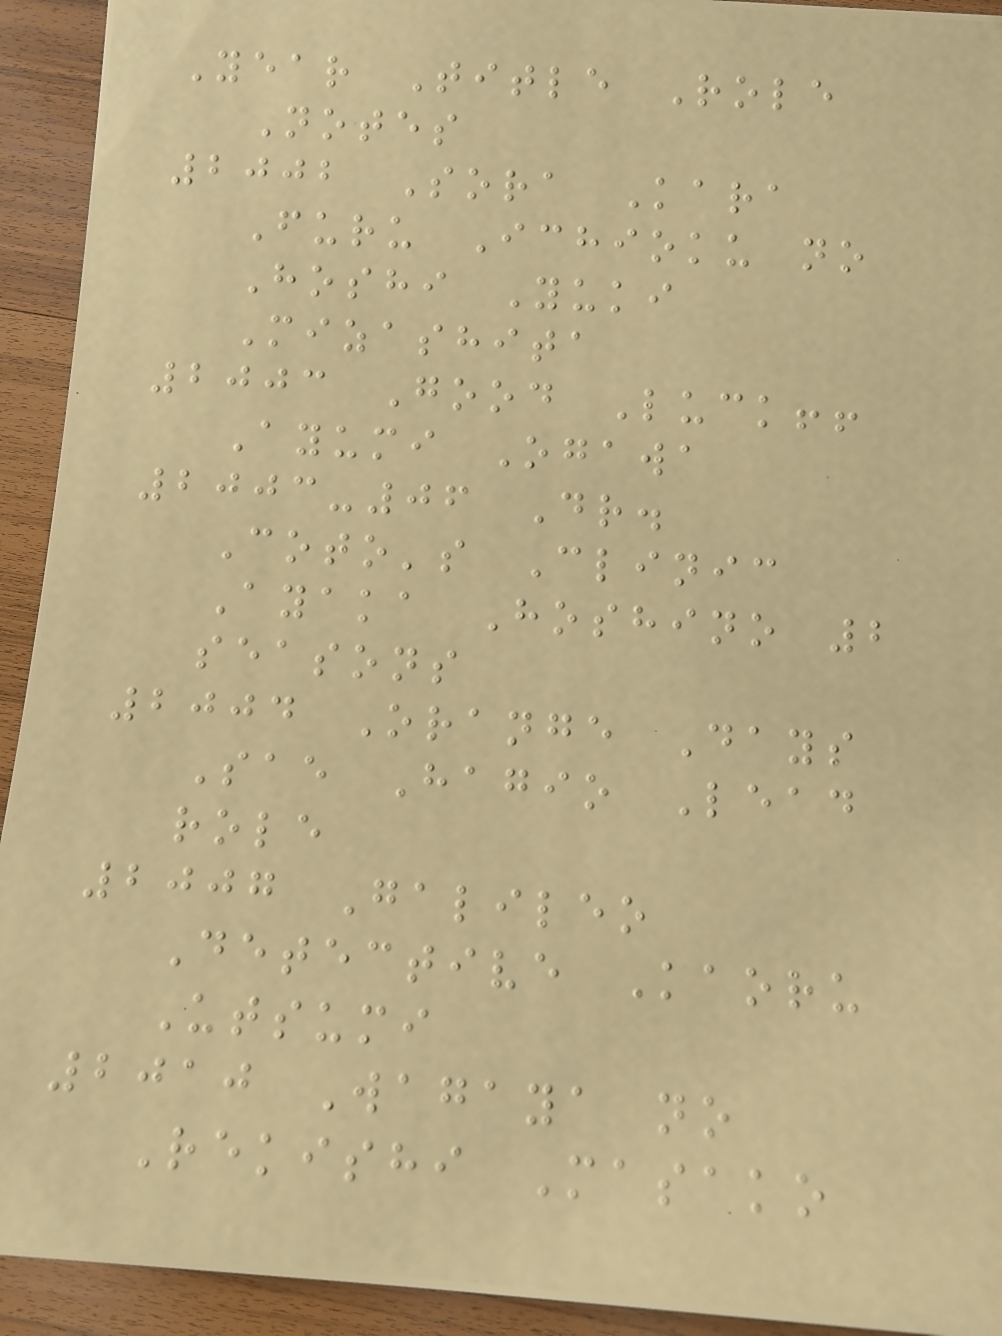Year Title Role
Notes
2002 Sora Kara
Furu Ichioku no
Hoshi Yuki
Mizashita
2003 Good Luck!!
Ayumi Ogawa
2003-06 Dr.
Coto's Clinic
Ayaka Hoshino 2
seasons
2004 Orange Days
Sae Hagio Lead
role
2007 Galileo
Detective Kaoru
Utsumi
2010 Wagaya no
Rekishi Masako
